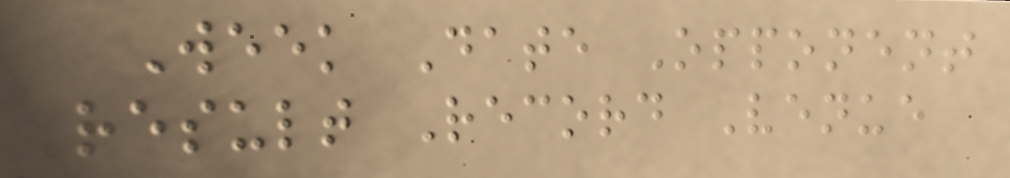Week Date Opponent
Result Record Venue
